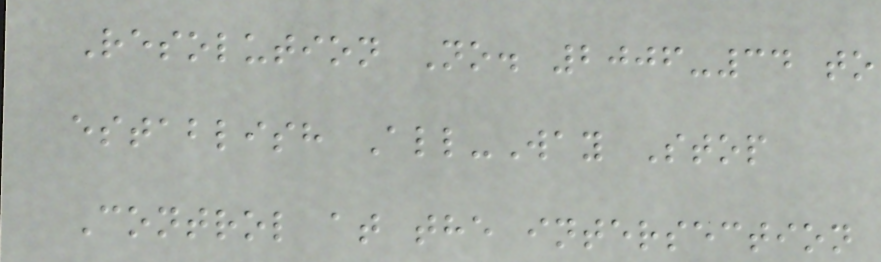Resolution No. 2006-34 to
establish All-Way Stop
Control at the intersection
